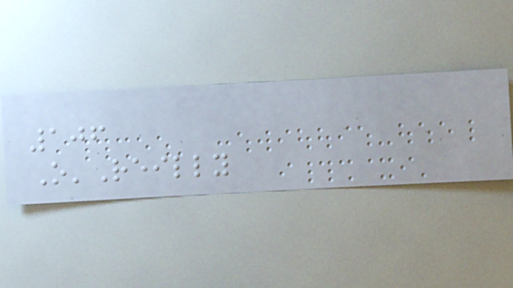106
O'Reilly
